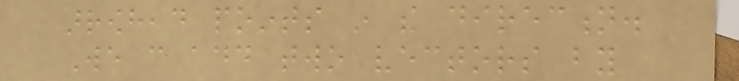arrowhead points in the direction.
We can add two vectors by
